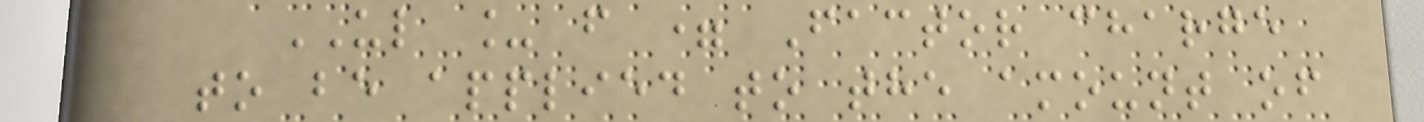UL _ f = Factor charge
to be applied to the amount of
